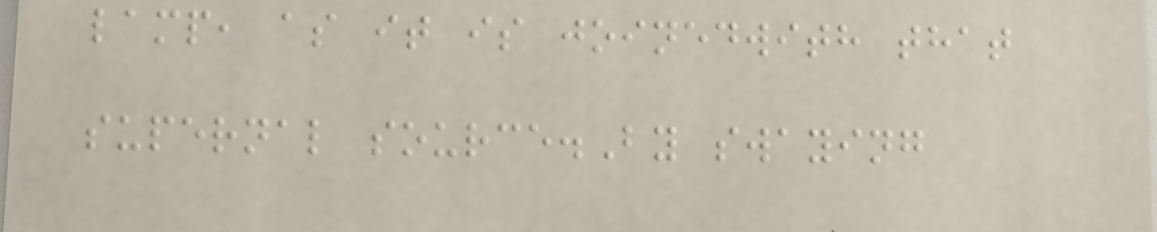lamp, as it is joinedwith that
supernal source.By swaying
